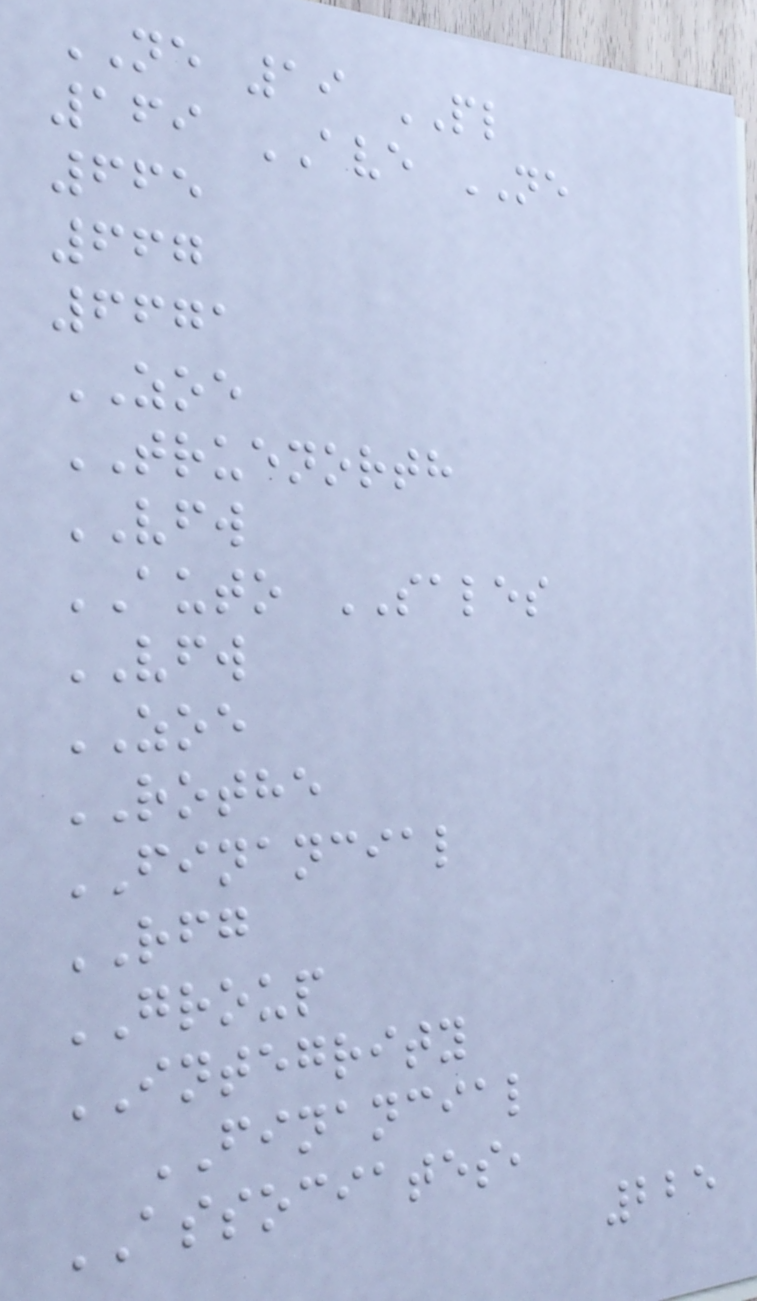NE 19 PL
169 AVE NE
665
667
6671
ZOE
TRUENORTH
VFW
AUTO SALES
VFW
ZOE
ROTHE
FINANCIAL
RFG
GROUP
INTEGRITY
FINANCIAL
ASSOCIATES,
225
